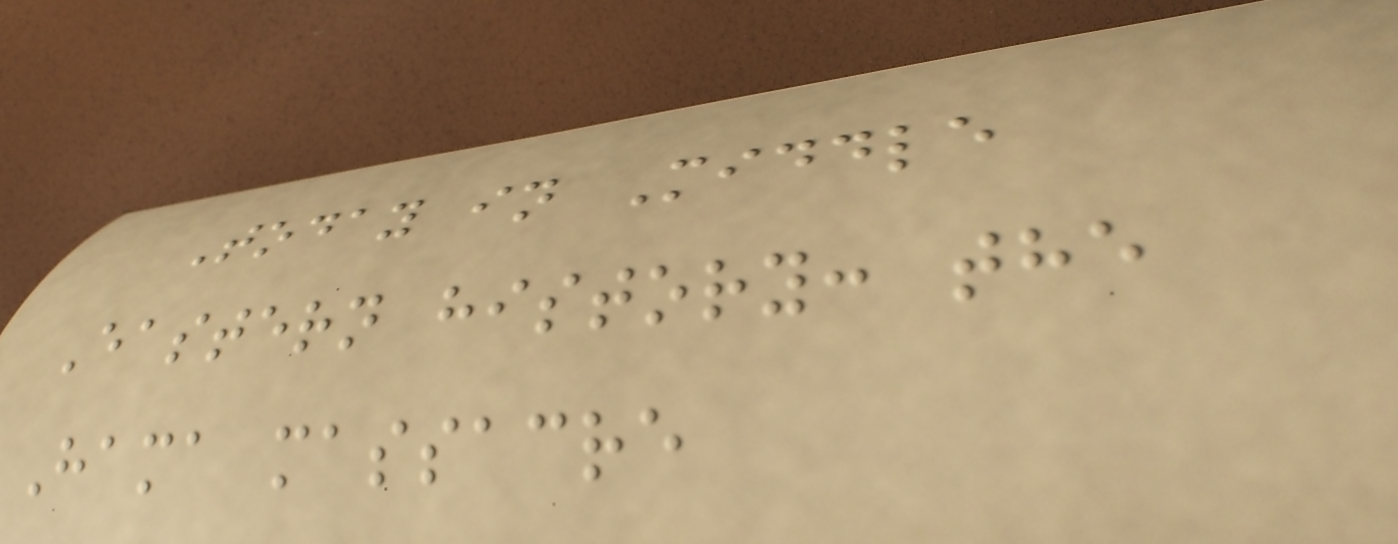Today in Middle
Eastern history: the
Hama massacre
